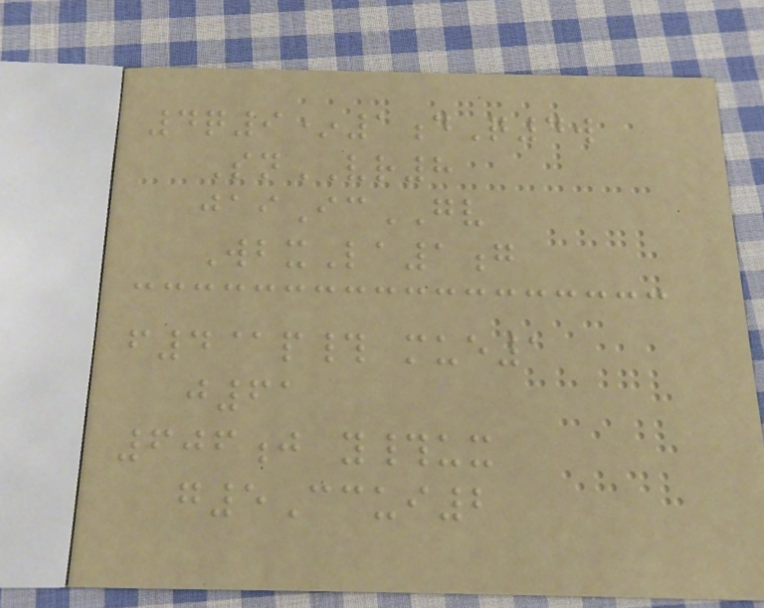4q9*1dQ4w
SnVR8
jaiIcGV
WbxLa1g
f4@p# mue1
j61
606j y#ux
g5Ccui2
